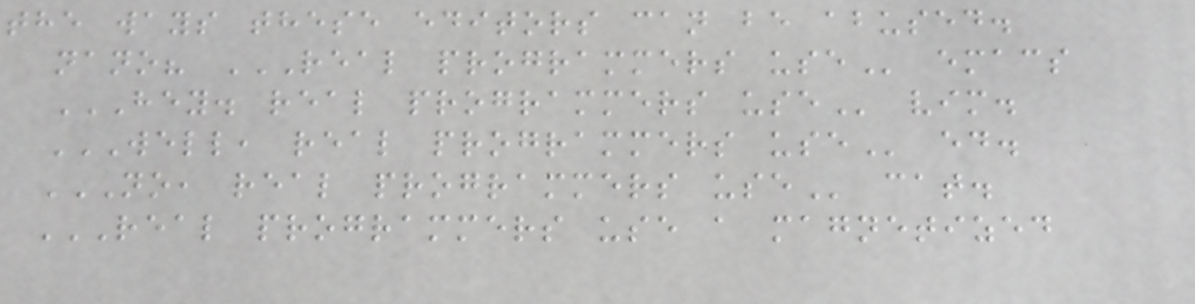the ways these editors can be abused.
nano? REAL PROGRAMMERS USE emacs
HEY. REAL PROGRAMMERS USE vim.
WELL, REAL PROGRAMMERS USE ed.
NO, REAL PROGRAMMERS USE cat.
REAL PROGRAMMERS USE A MAGNETIZED
